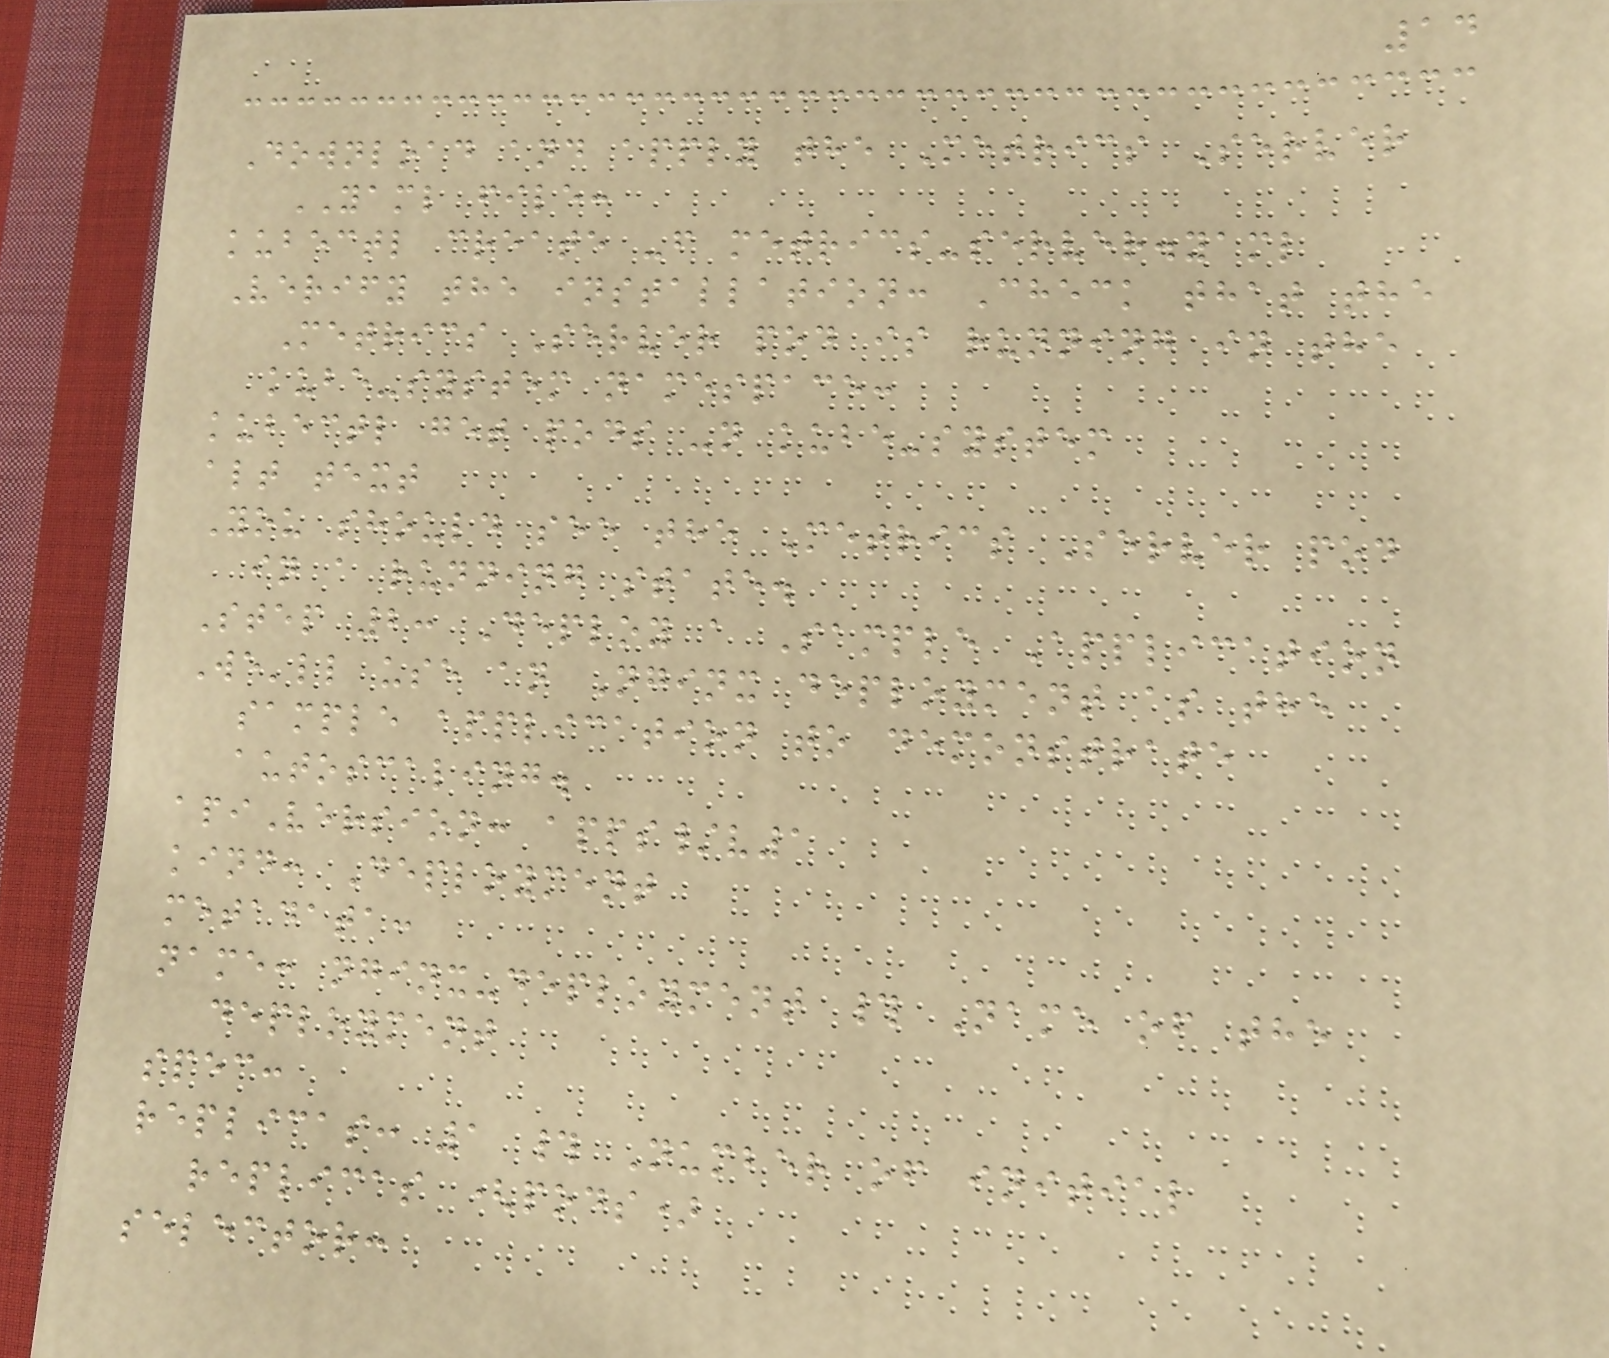14
Download and apply the Metrics Server
YAML file:
kubectl create -f metrics-server.yaml
Verify the installation: Check that the
Metrics Server pod is running in the
kube-system namespace:
kubectl get pods -n kube-system
alt text
You should see the Metrics Server pod
in a running state.
Step 2: Deploy a Sample Application
We'll use an Nginx deployment as the
sample application to demonstrate
autoscaling.
apiVersion: apps/v1
kind: Deployment
metadata:
name: nginx-deployment # Name of the
deployment
spec:
replicas: 1 # Number of initial
replicas (pods)
selector:
